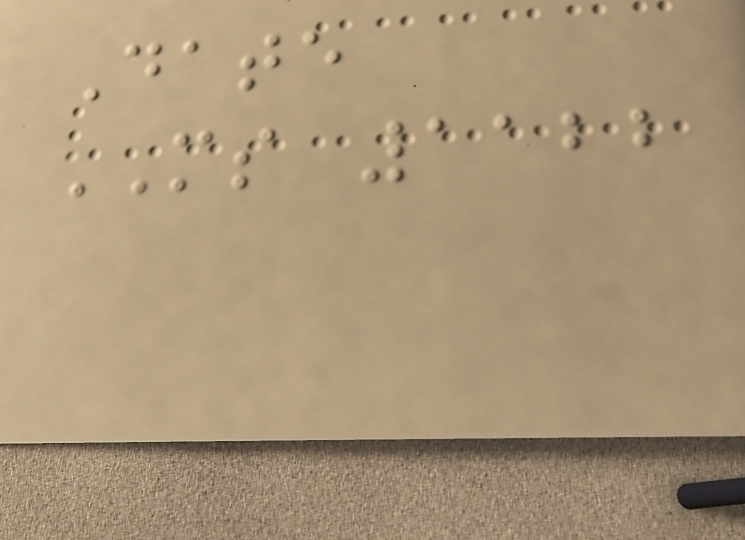Date
MS 1122
